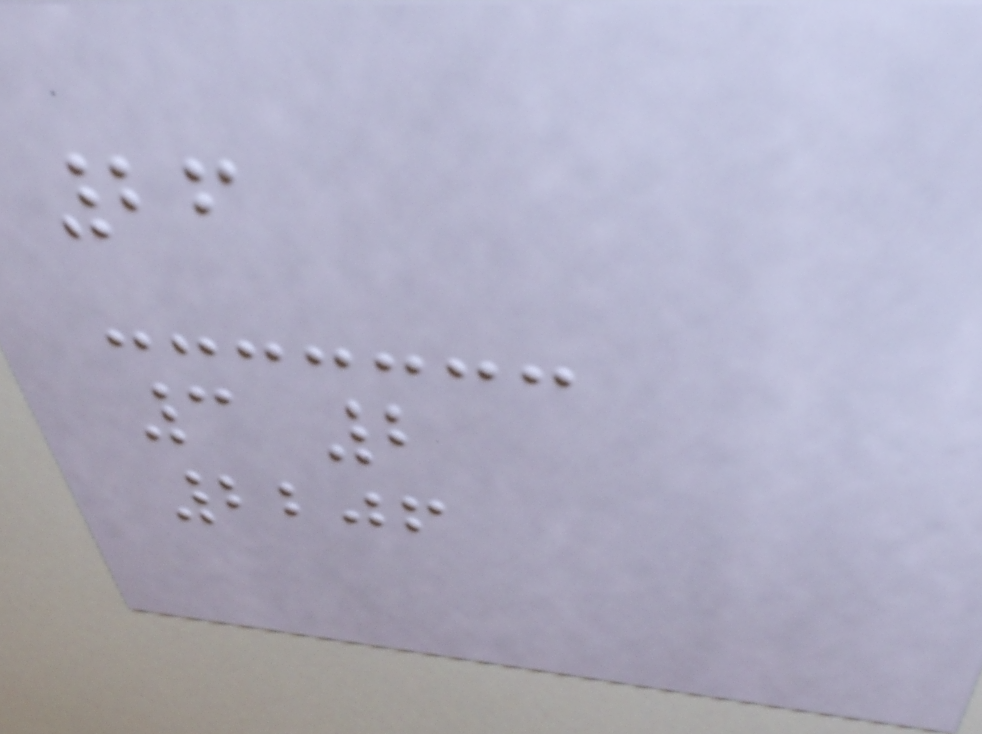26
3 2
2206
